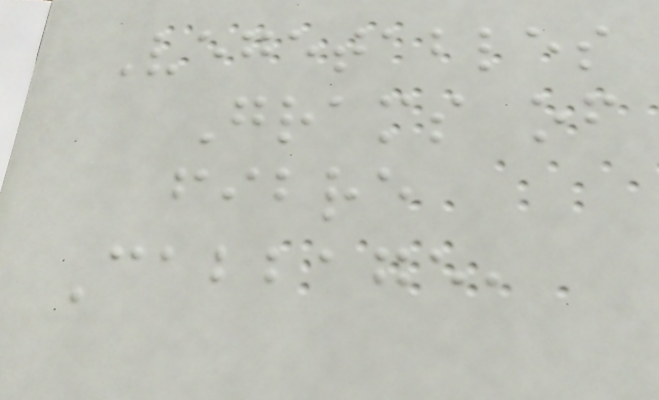Vegetables
Grams of
fibre
Cabbage,
